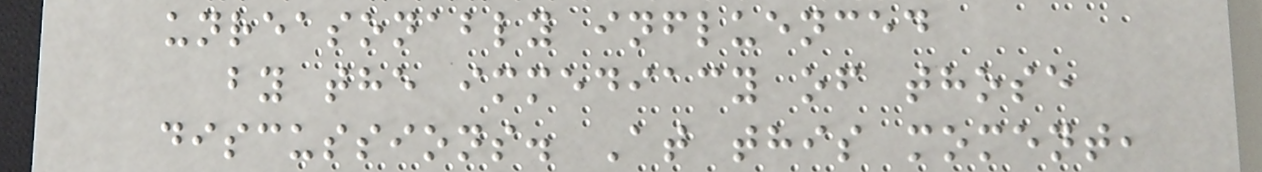unreasonably influenced
by the immediacy of those
discussions. At this moment,
